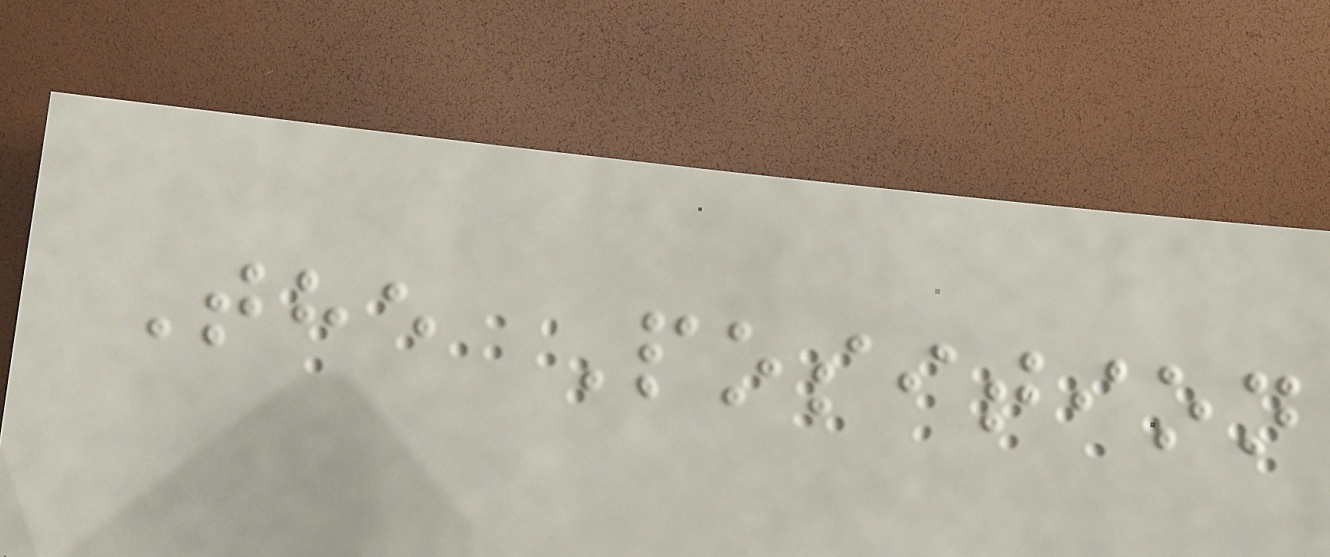The Position
